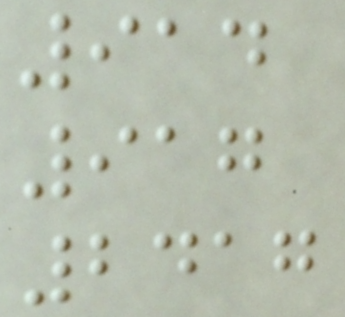914
917
2417
